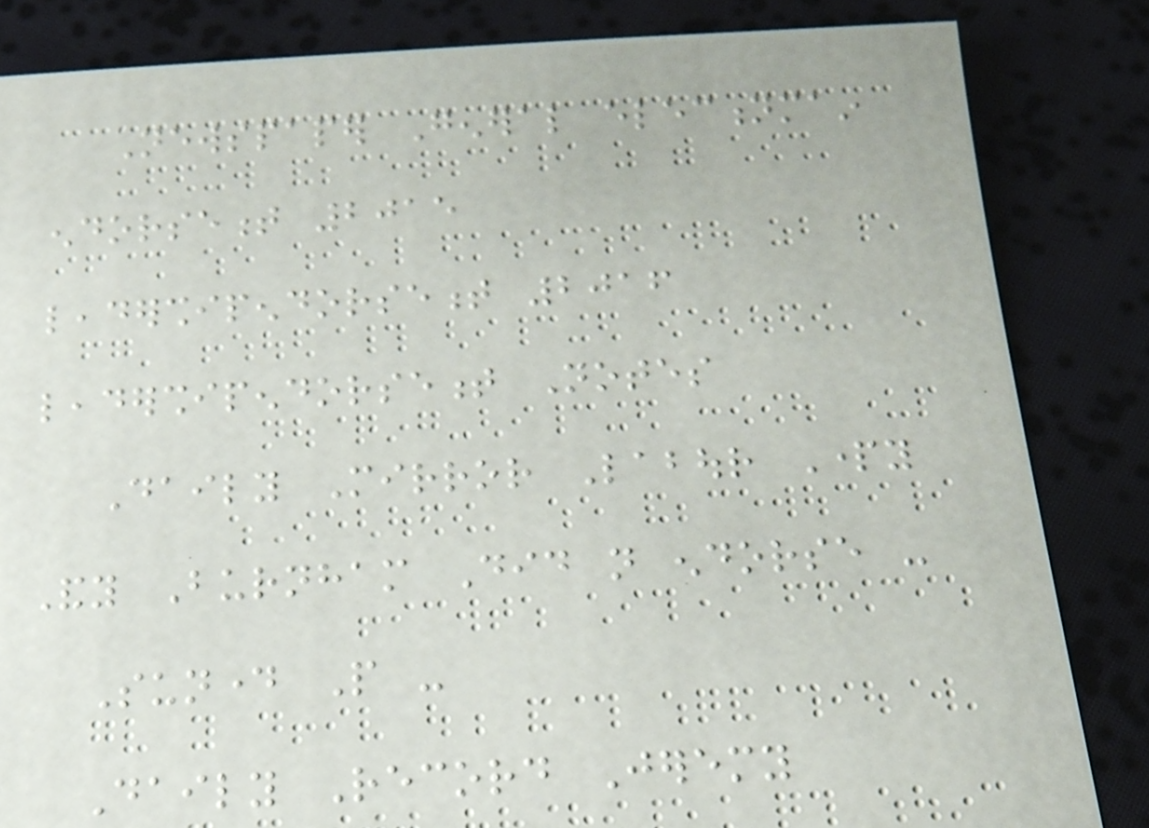Newspaper General electionmain
endorsement 2015
leadershipendorsement 2016
leadershipendorsement Notes
Daily Mirror Labour Party
Andy Burnham Did not endorse -
Sunday People -
Daily Record Jeremy
